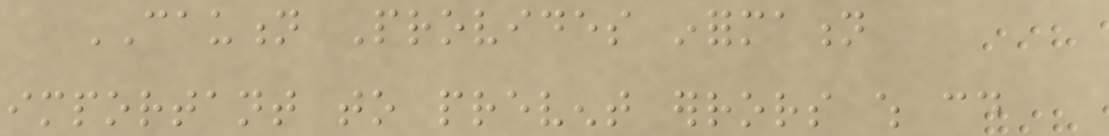CAUTION Provides information
important to prevent errors which could
